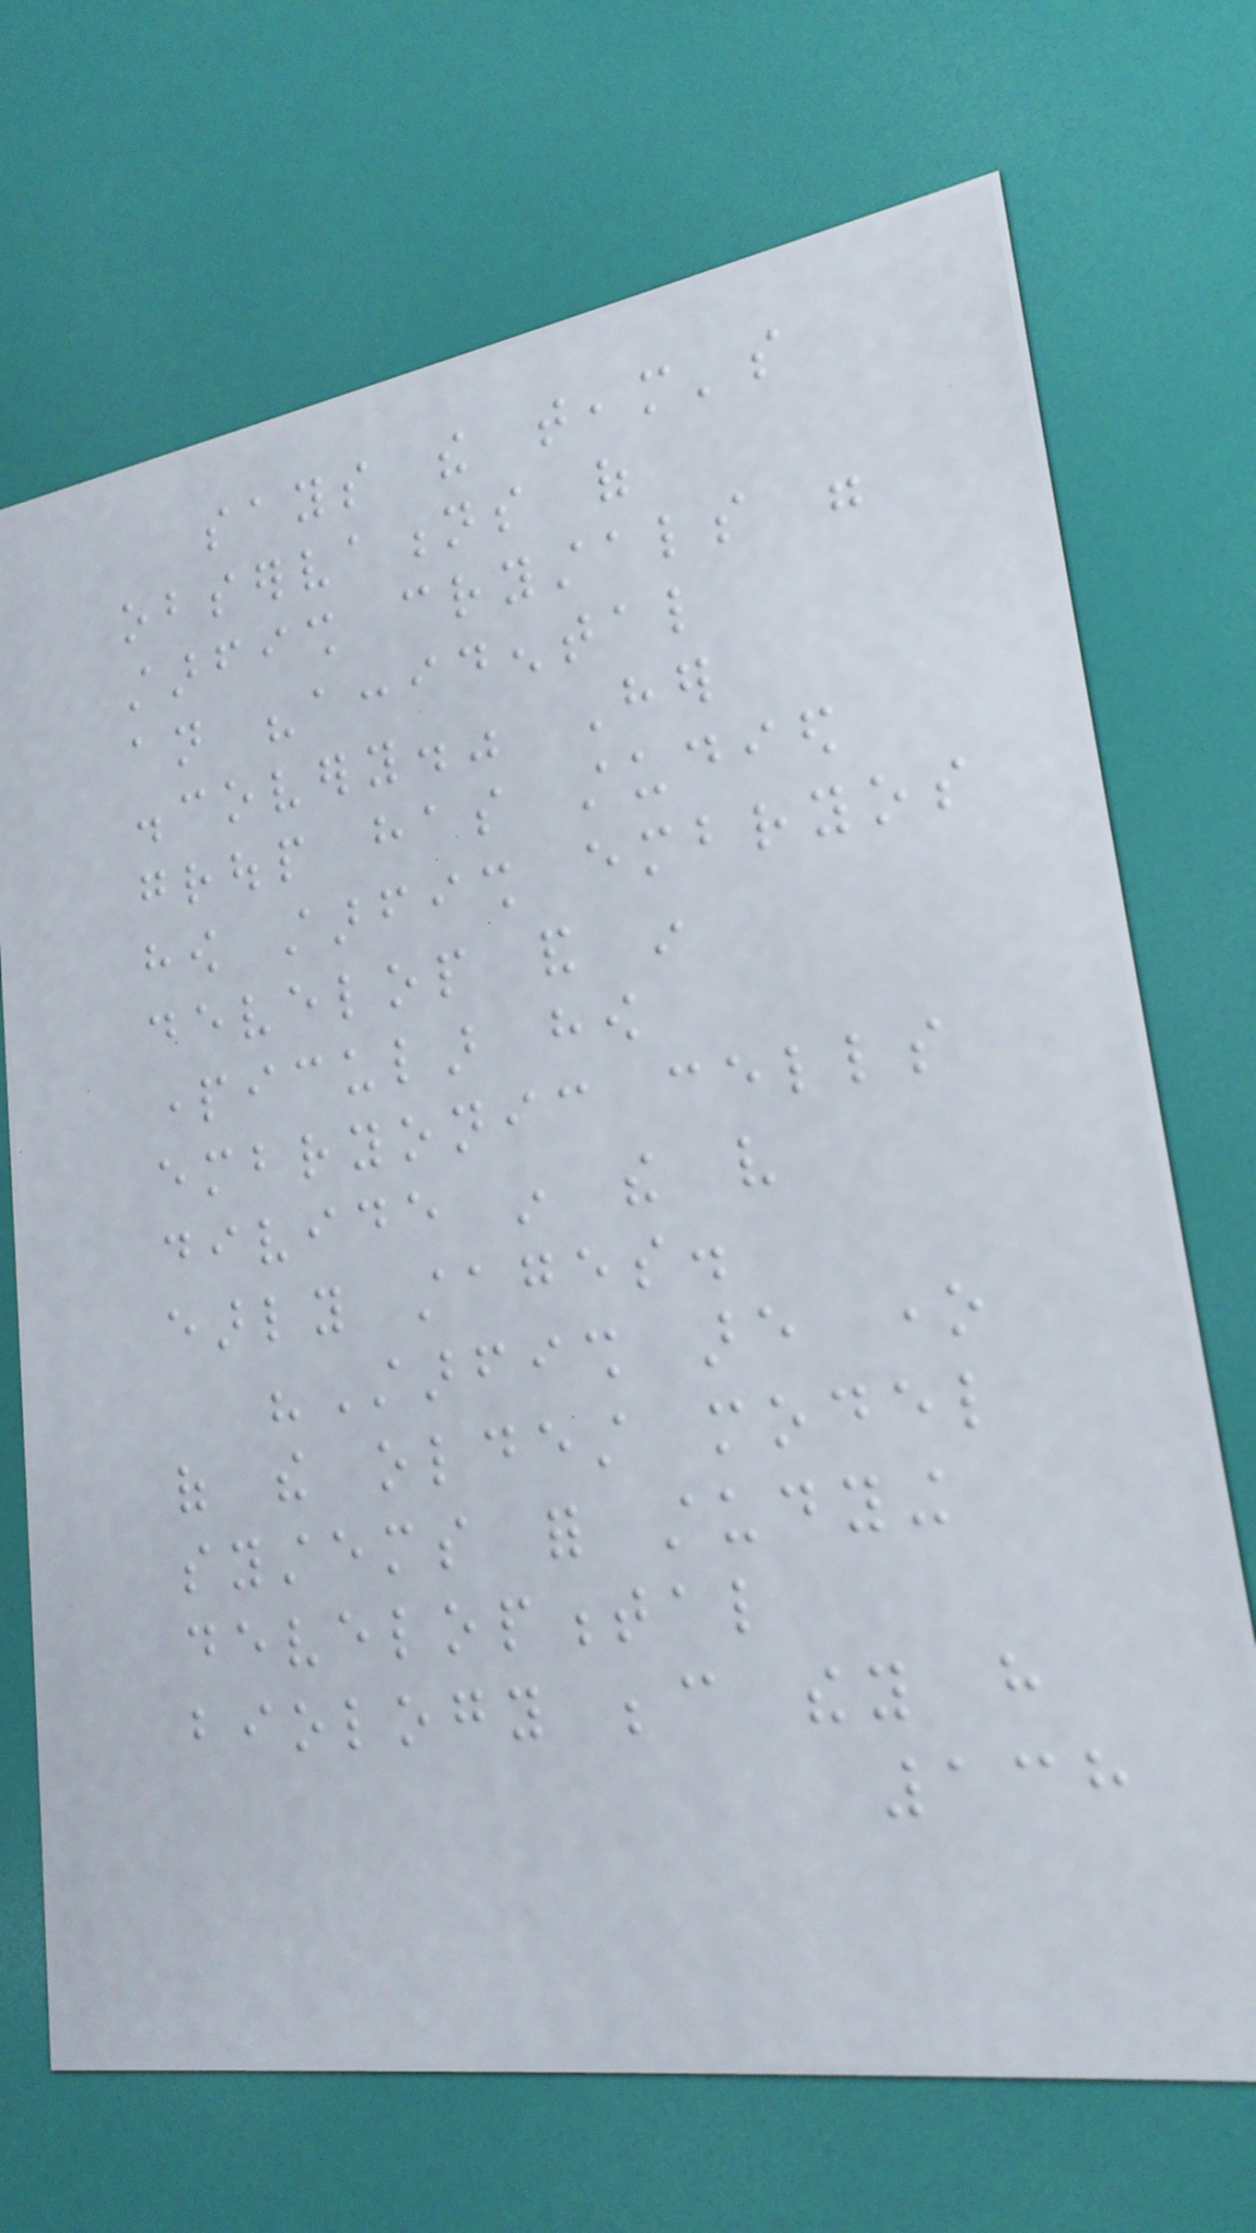says the team's
observations of
starfish crystals were
an "accidental
discovery." Her
group has studied
how starfish embryos
develop and in
particular how
embryonic cells
divide in the very
early stages.
"Starfish are one
of the oldest model
systems for studying
developmental
biology because they have
138
